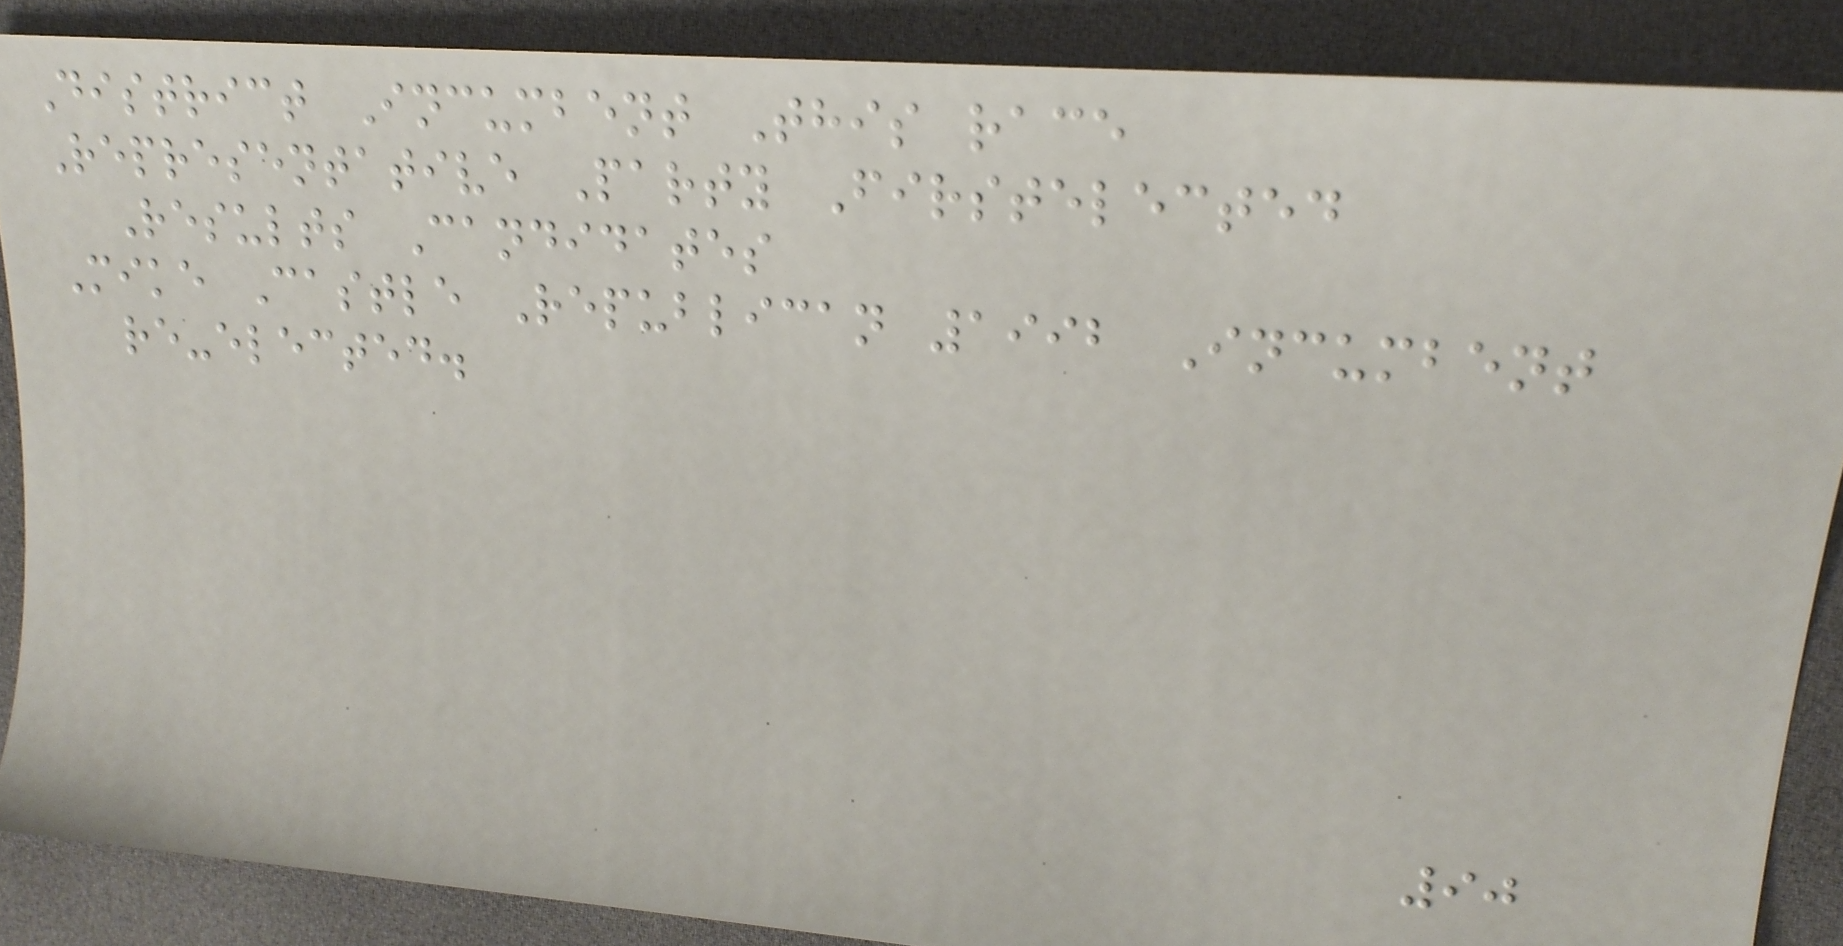District Incumbent This race
Representative Party Firstelected
Results Candidates
Mike Castle Republican 1992 Incumbent
re-elected.
90
